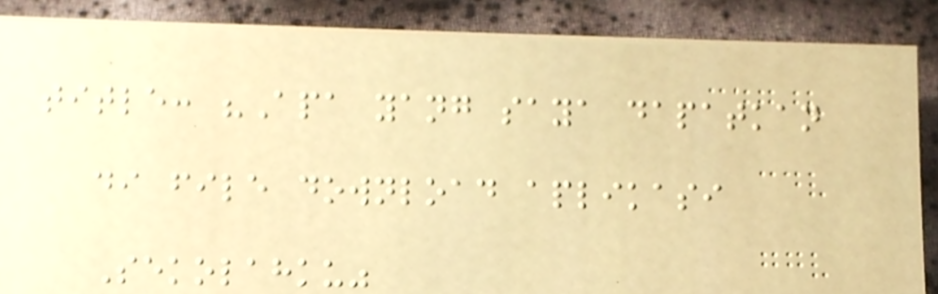title: "Apa yang saya dapatkan
di file download aplikasi
Sekolahku"
